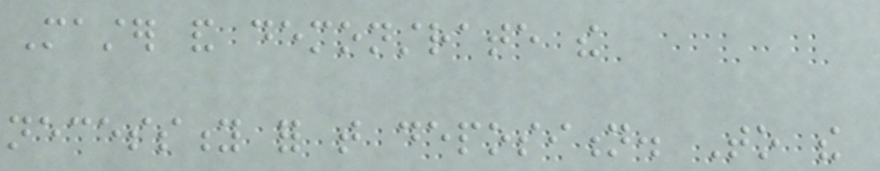Master and demonstrate the
necessity for that deposition. To the
